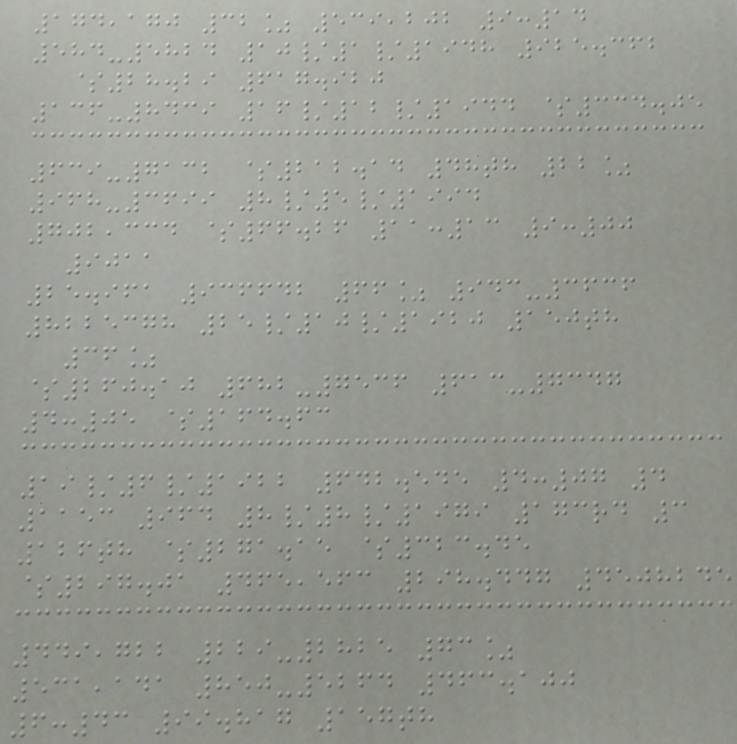174,170 32% 539,202 9:14
584-5824 10/1/1948 925.362
$28.29 617.920
136-8439 16/12/1944 $334.05
639-7132 $212.14 48th 22%
968-3699 8/5/1994
702,334 $66.26 11:13 9:00
9011
25.961 936642 66% 943-3636
8225378 25/10/1920 150th
36%
$260.10 682-7536 613-7347
4:05 $164.63
19/6/1922 642.545 4:07 4
1153 964 8/8/1979 173rd 3
126th $271.15 $323.45
$297.01 465,563 298.447 4508245
449,722 229-2825 73%
531,141 850-5264 463.100
6:43 99.817 157th
